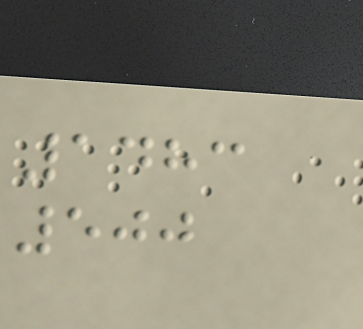1483
500
